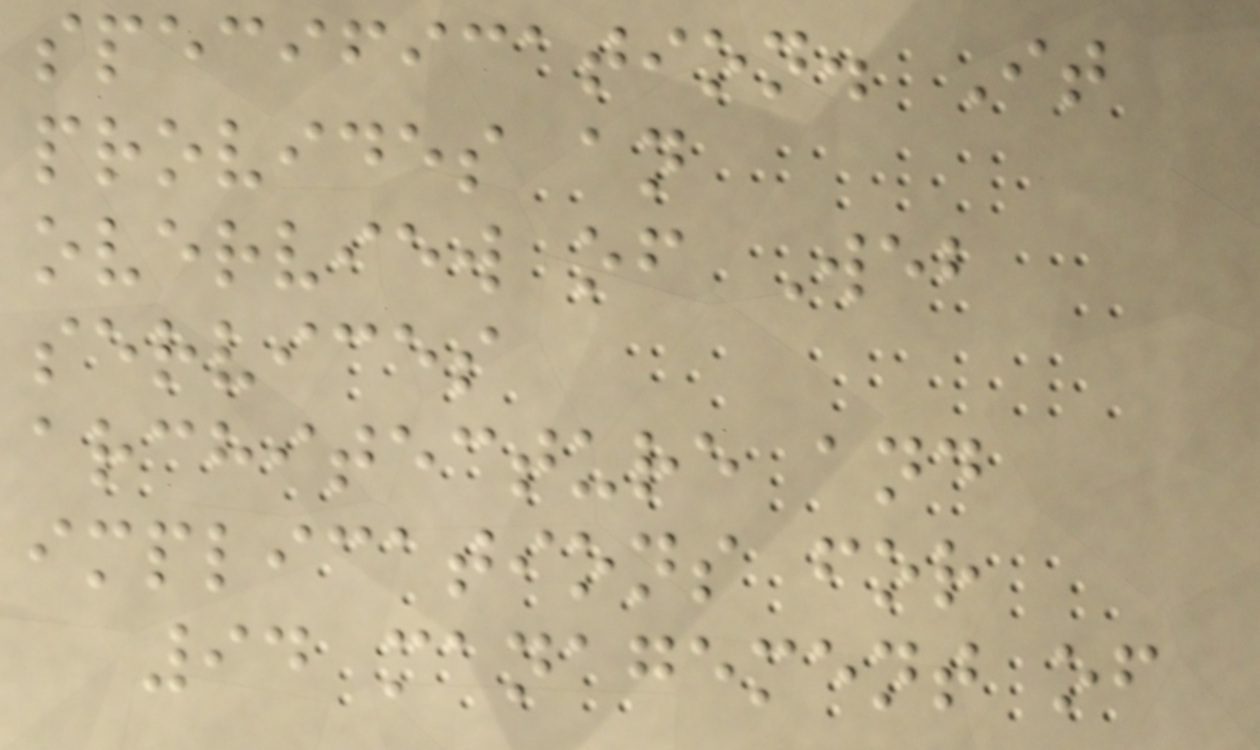specification. It
provides an
overview of Web
services
architecture and
implications for
94 management of
